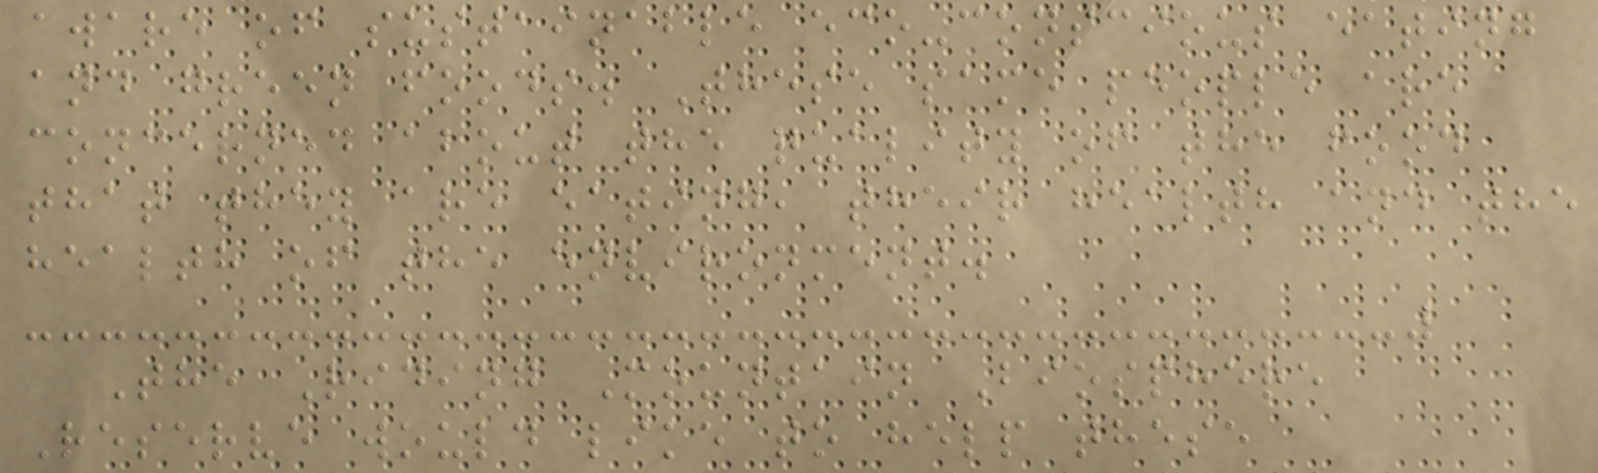aware of sustainable eco-conscious eating
and green foods. These same people are
concerned about the quality of the food
that they are eating, their health and the
health of the environment.
The Riding Mountain Biosphere
Reserve would like to help these
